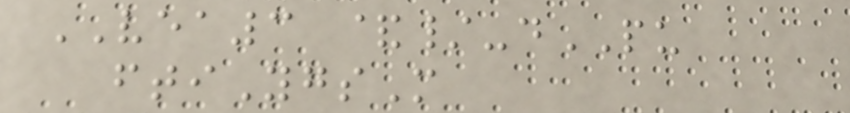VEA3 &/-dPU
ftiYgsM
